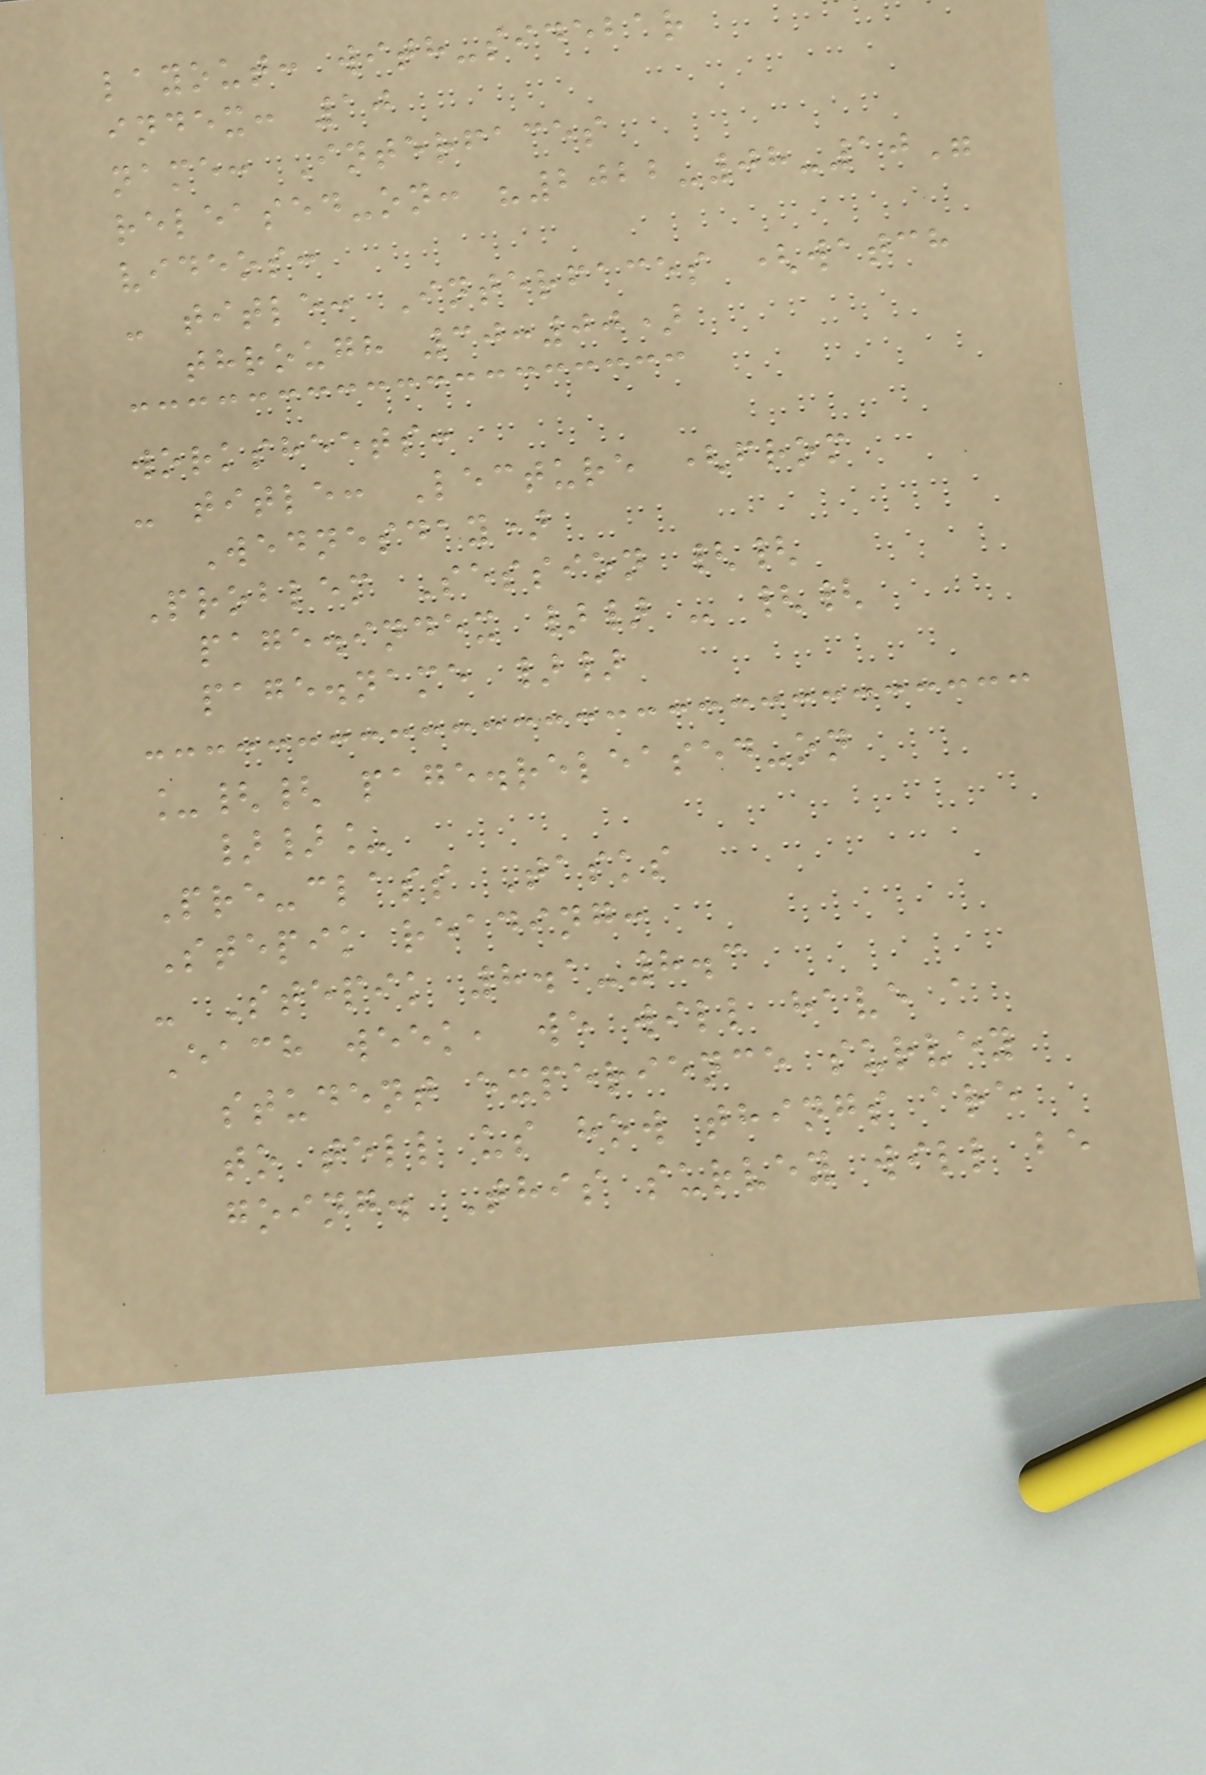layout: with-sidebar
index: 10
name: Interfaces
released-on: "2022-08-10"
videos:
- title: Interfaces (watch
through 30:00)
worksheets:
- title: Lecture (from
Wednesday)
Problem Session {{
page.index }} - {{
page.name }}
_{{ page.released-on
}}_
Pre-class Tasks
Stepik reading:
- Stepik 8.1-8.3
Each week, we will have a
student experience survey
to tell us how things are
going. This survey will be
